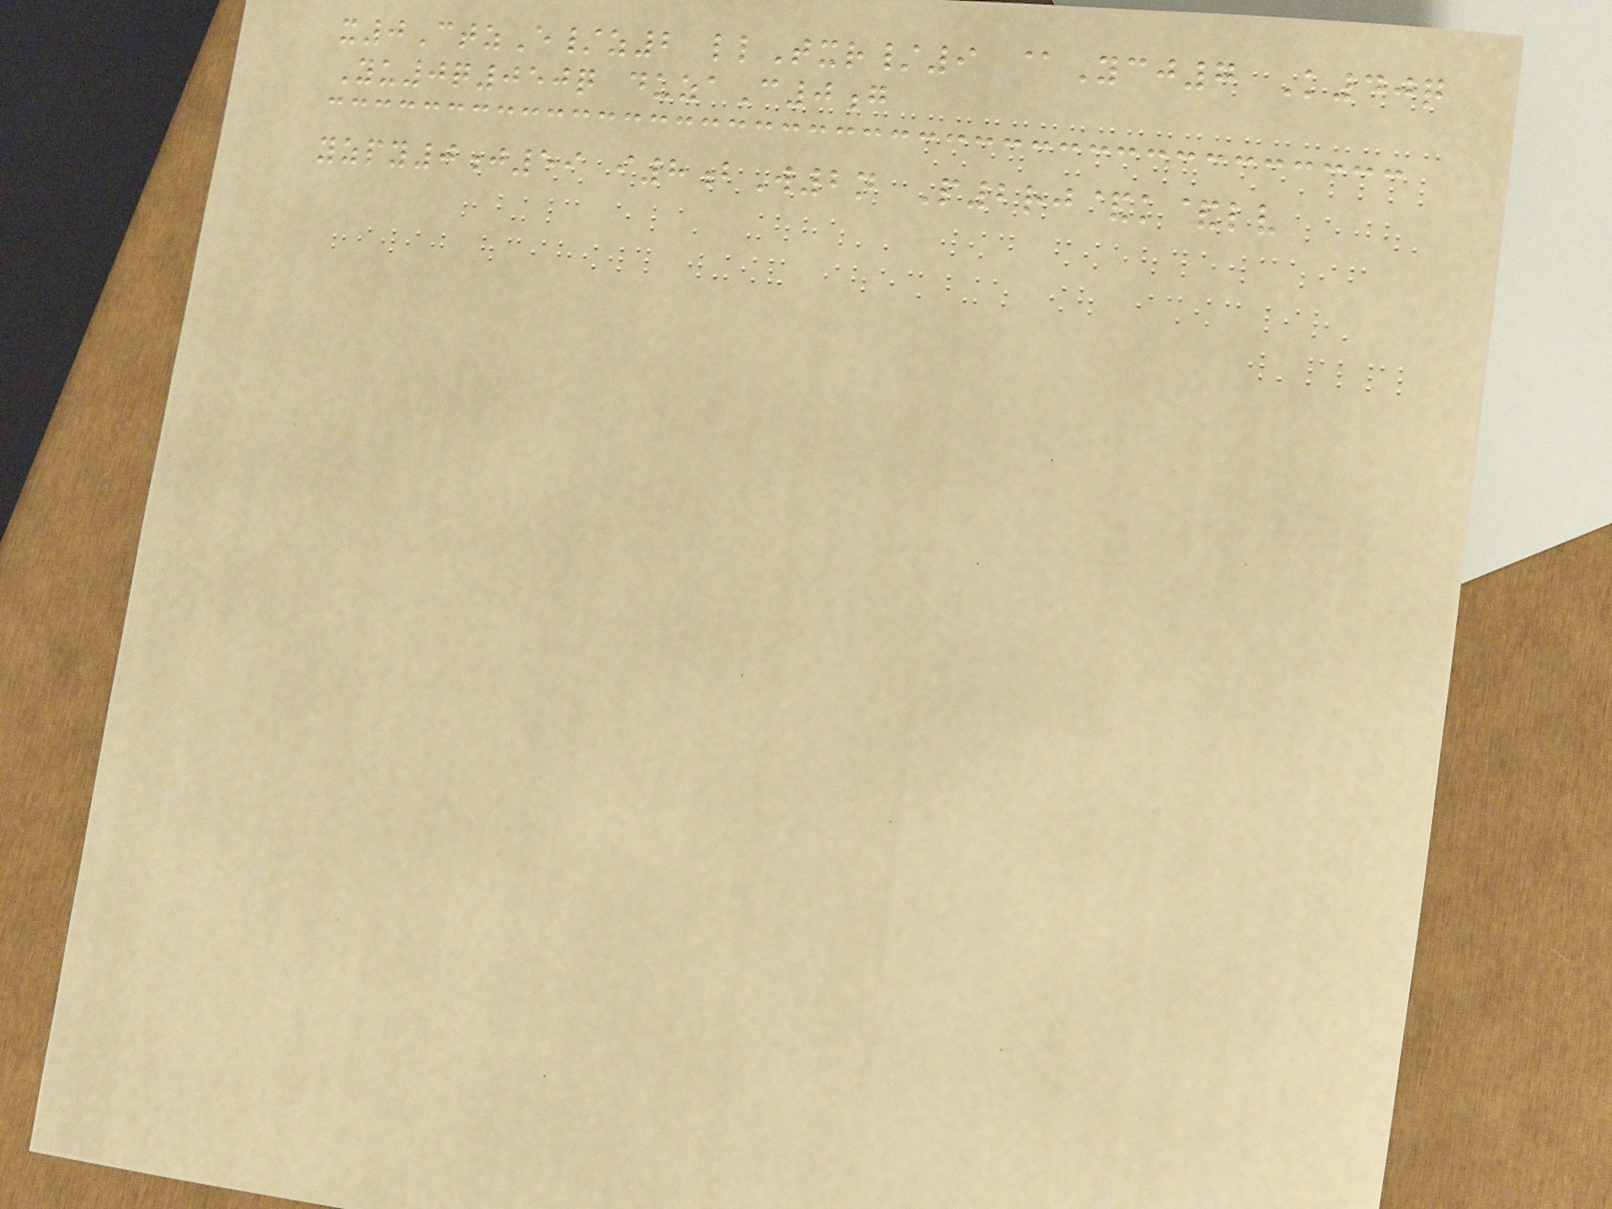x0CtzE/z2 llTxr/9 @Ycj7 K40q
Yu0q050q duzaC0g
yzpy0j59 i8bW2n P2rj&k&lv
